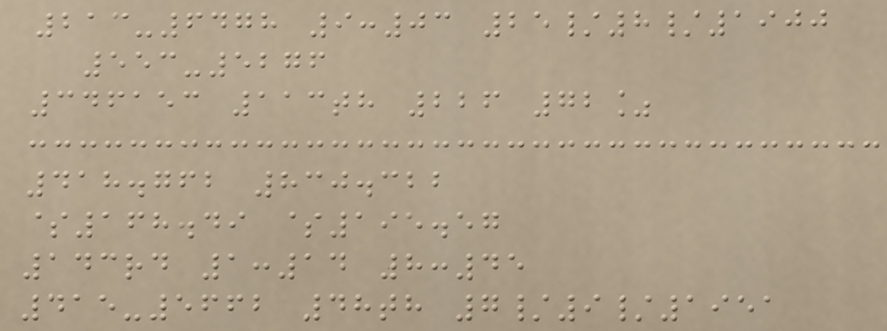213-6478 9:03 25/8/1900
553-5276
346153 113th 226 72%
418.762 830.322
$168.49 $195.57
143rd 1:14 8:45
415-5662 48th 7/9/1951
